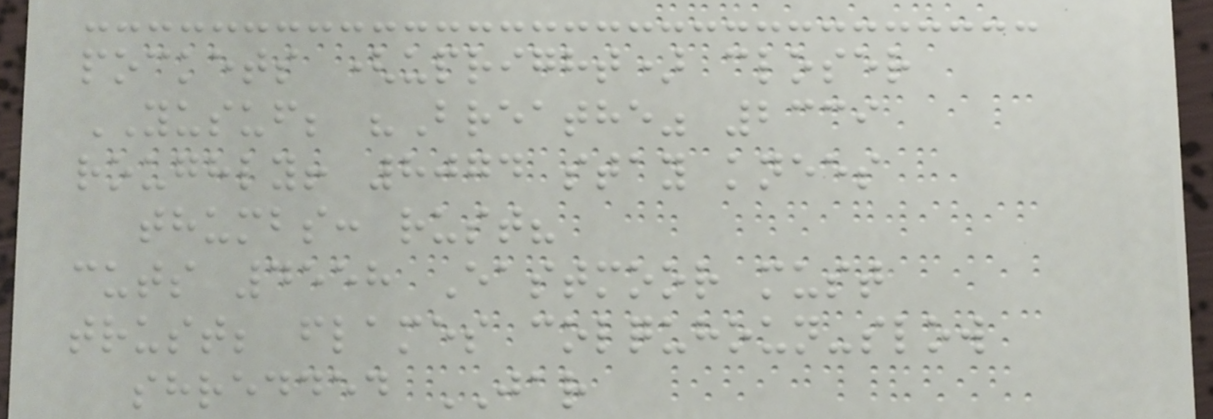pockets (upright) closer
YUSUF; "Breathe" 2339
roughly! 8074 stay knees
thumbs: rust?
cuts 4558 Eastmoor must
trust; flames colquhoun-slow
shredded JAR
